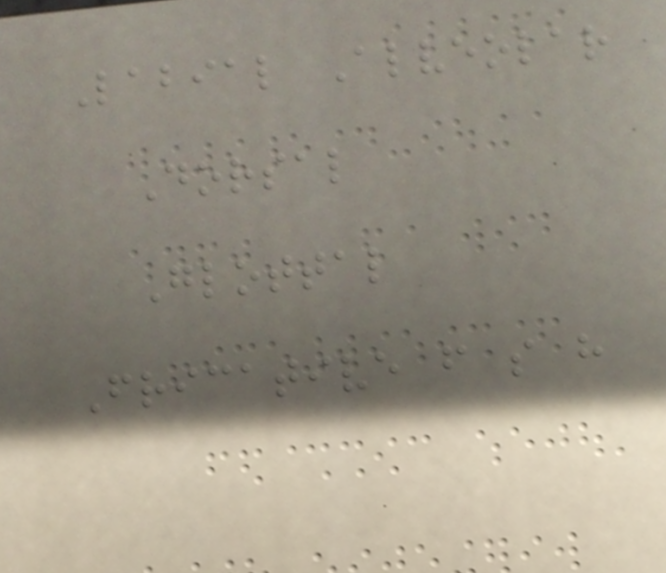Labial Alveolar
Dorsal
Glottal
Fricative f s h
